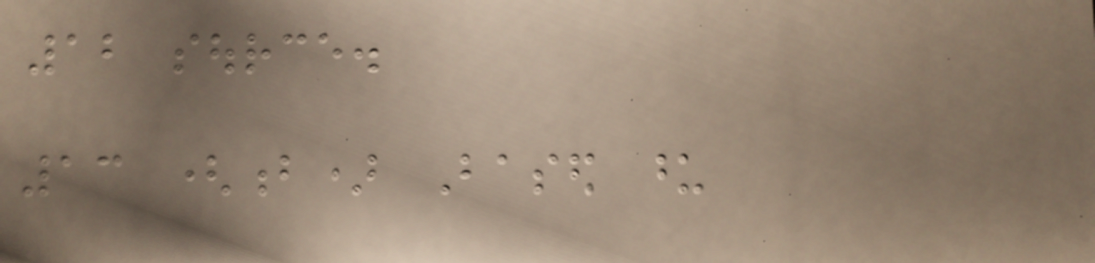12 source.
13 (b) Based upon
